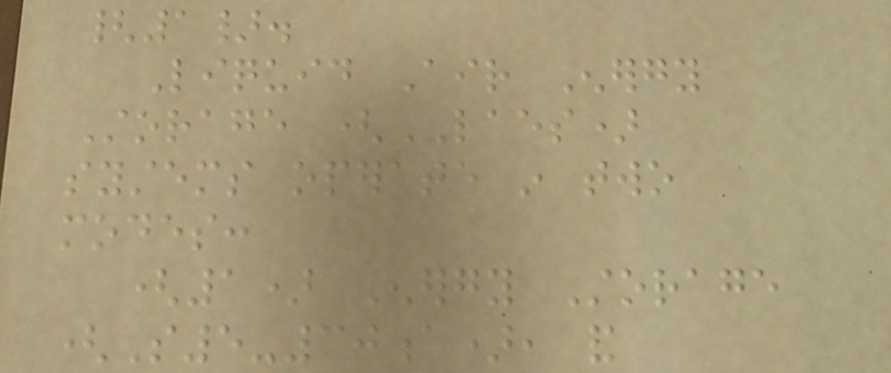{1}.
Liquid Air Energy
Storage (LAES)
systems operate in two
modes:
(1) Energy Storage
(S5-30a), and
